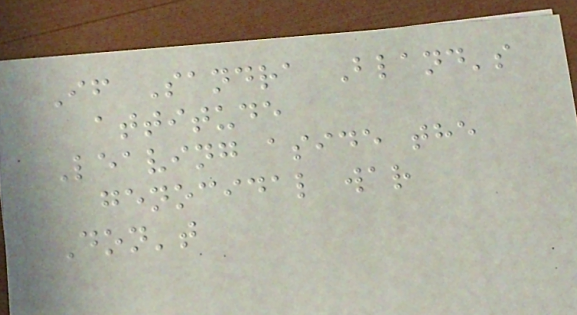If Sandra Bland's
attitude
Leaving aside the
genocidal war
Don't
